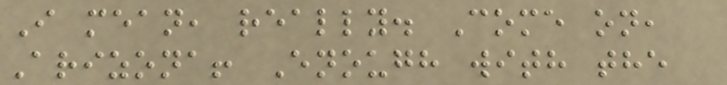I mean, really. Come on,
Arizona! Enough with the
